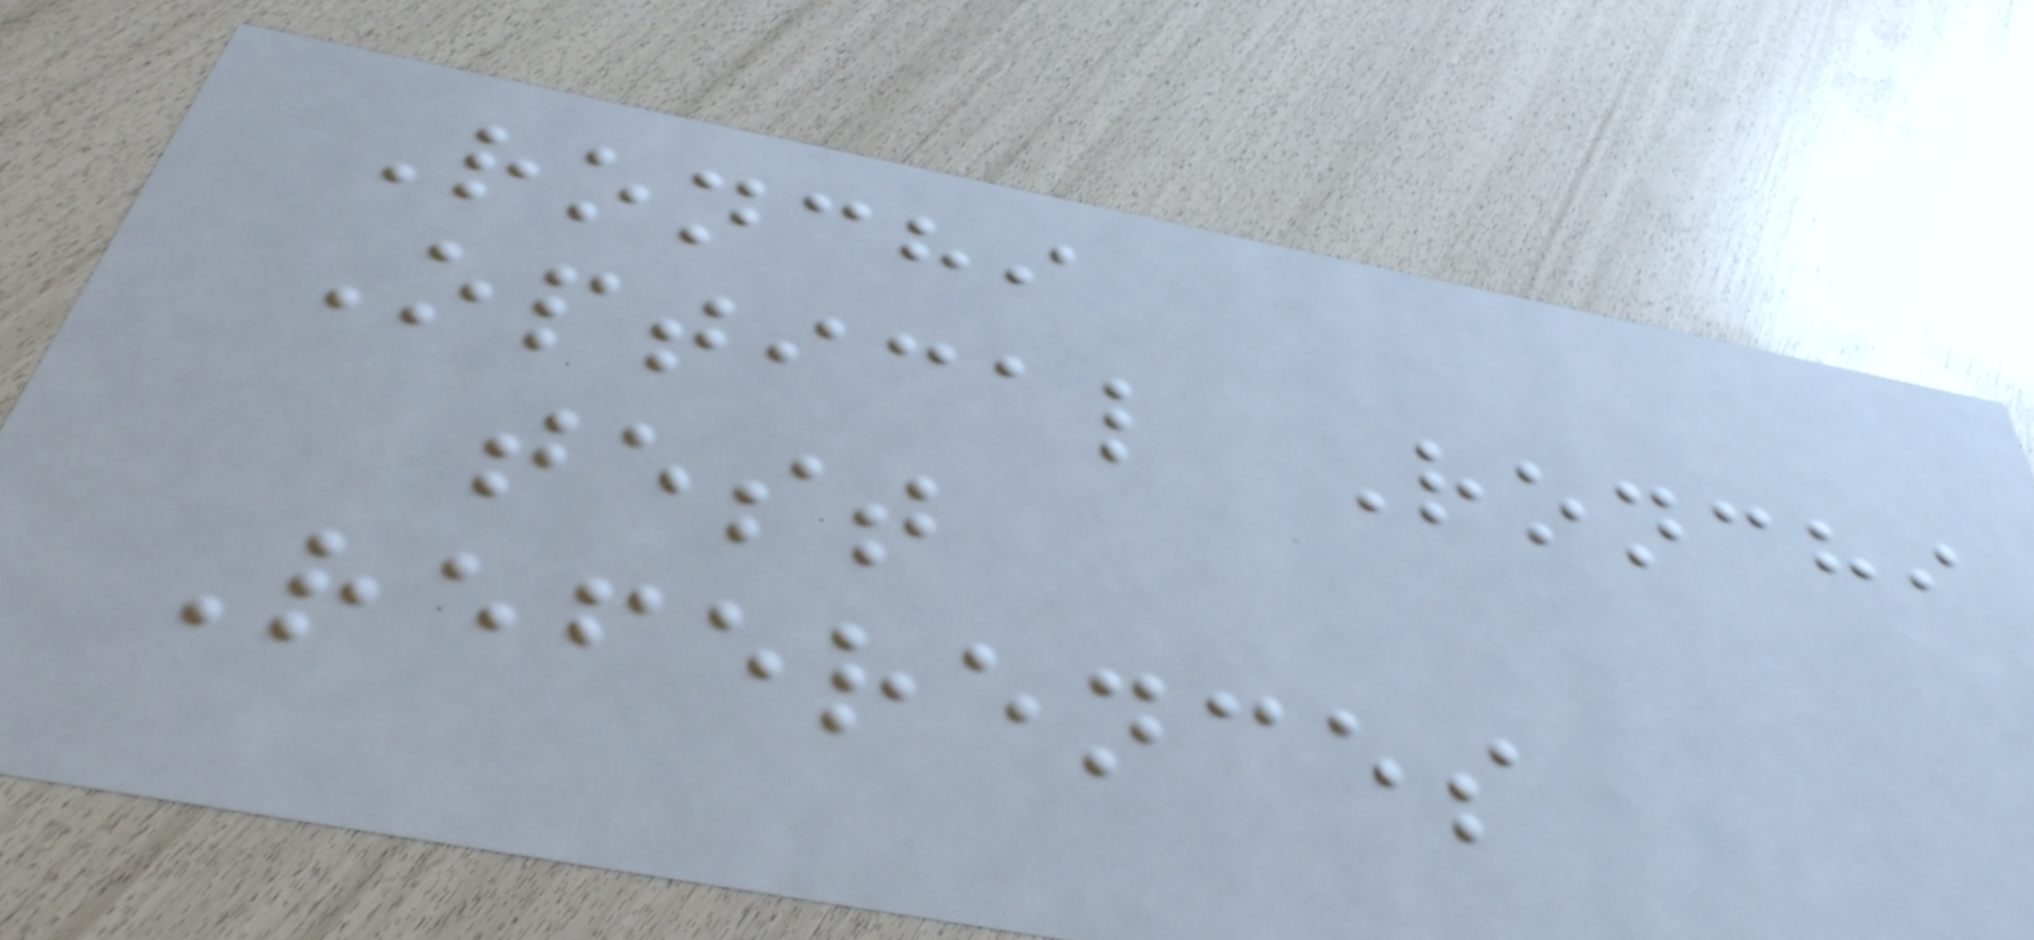Ronchi
Optical Ronchi
test
References
